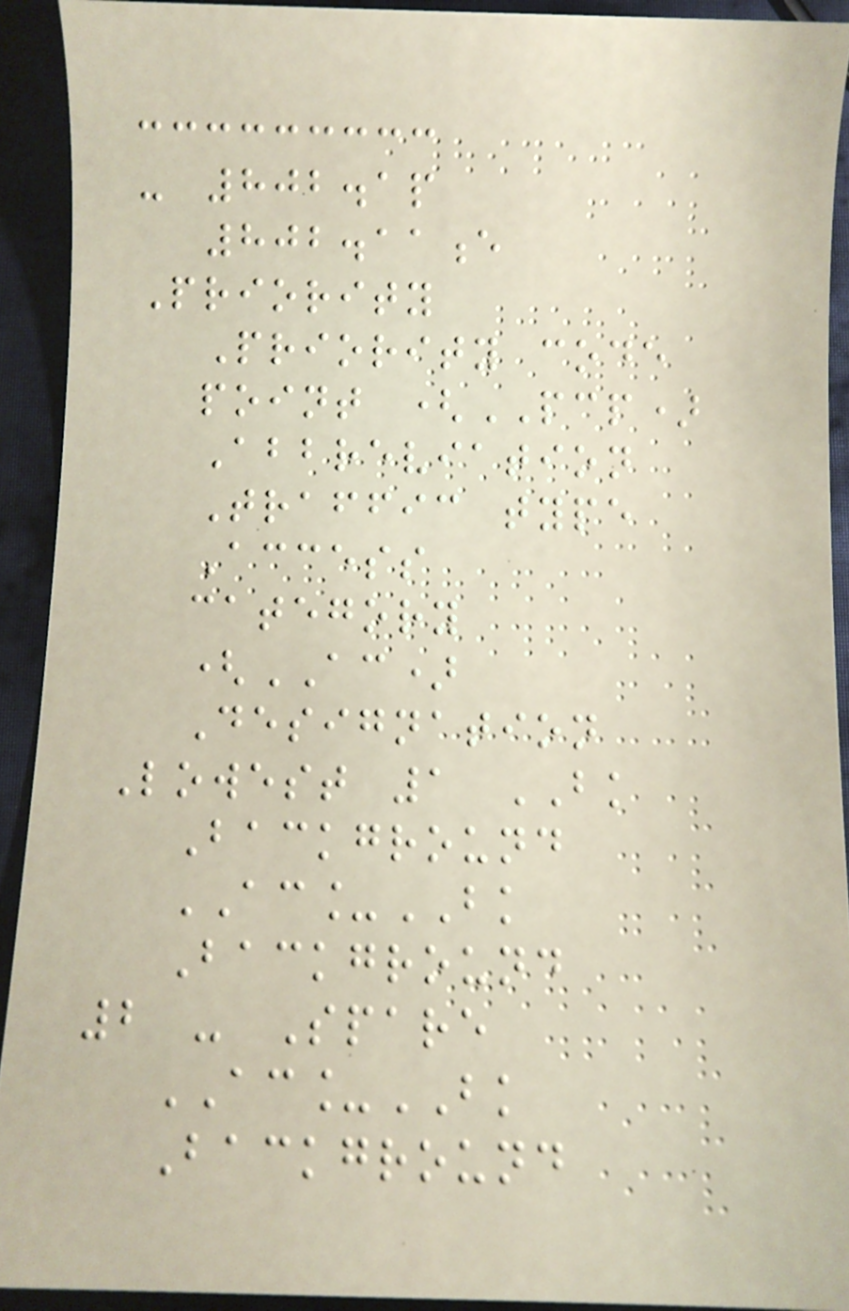- 802.1p
802.11e
Priority
Priority code
point (PCP)
Abbreviation
Traffic type
Access
category
(AC)
Designation
Lowest 1 BK
Background
AC_BK
Background
2 - Spare
AC_BK
Background
